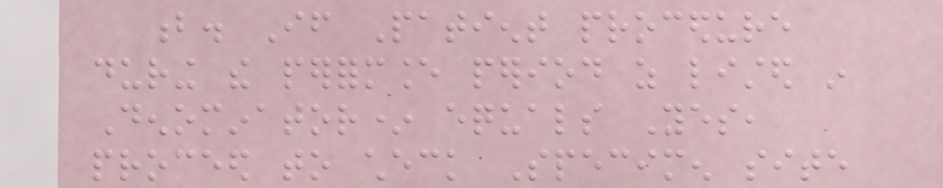b. If Patient procedure
during the performance period as listed in
Denominator* equals Yes,
proceed to check Specimen site
